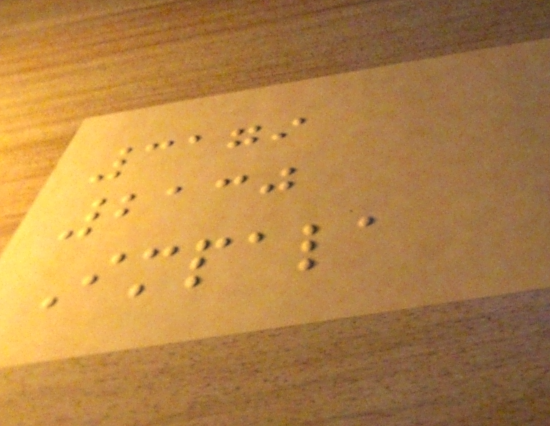3179
2130
Impala
